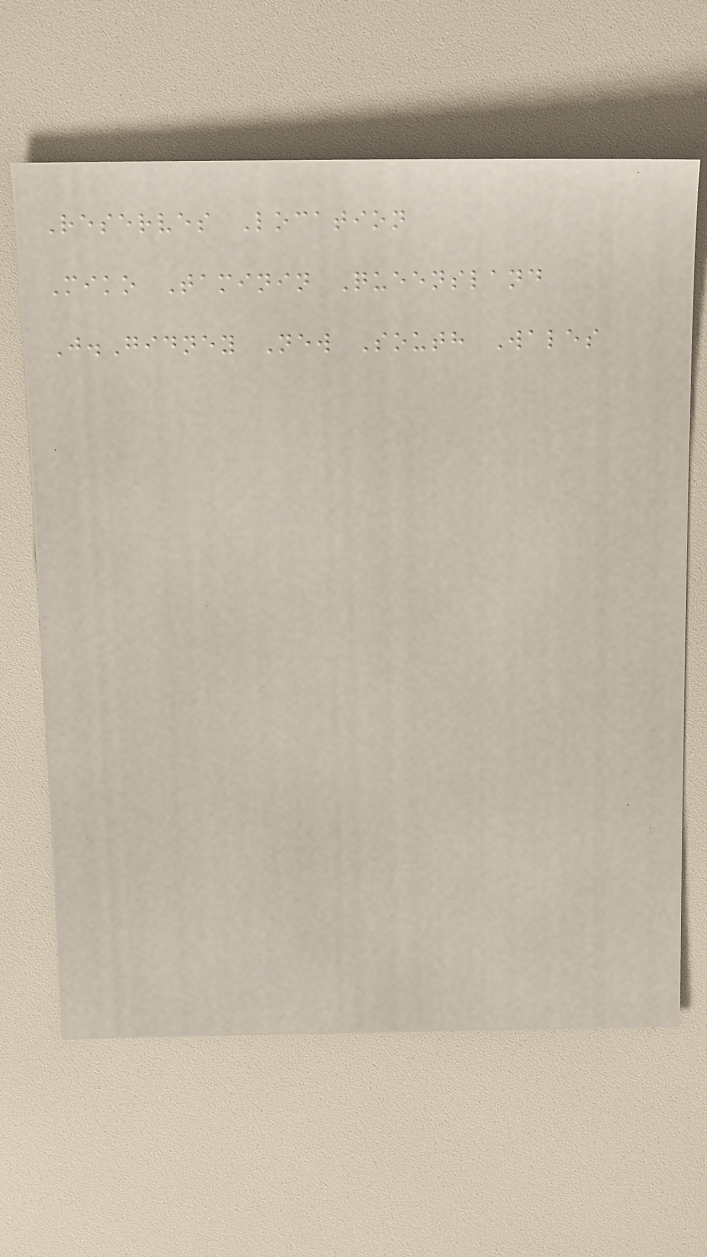Reserves Location
Miko Taminin Queensland
J.Gidney New South Wales
